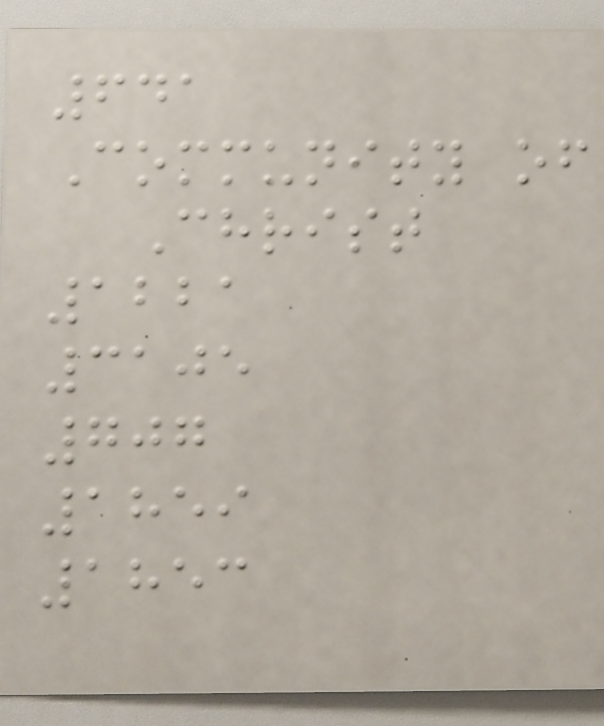641
Community of
Christ
1221
3105
707
1859
1853
